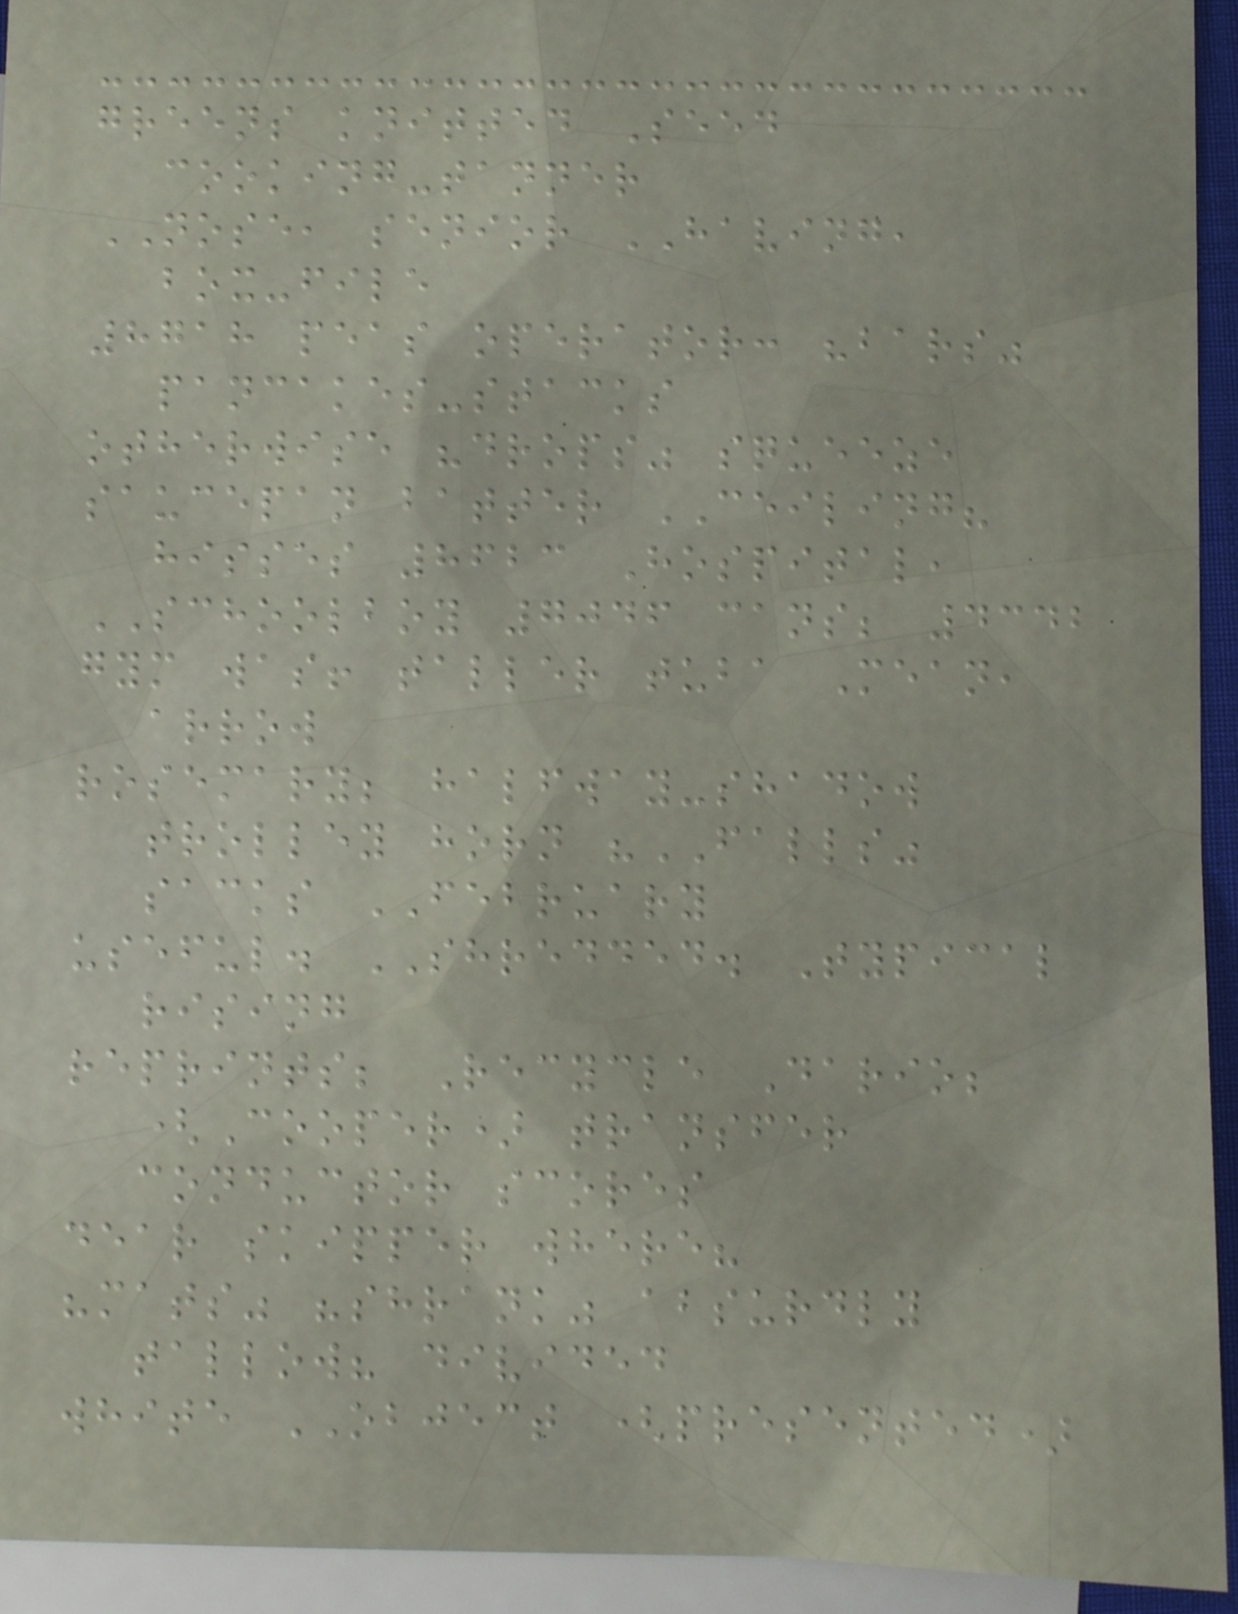greens knitted Seed
cooking-tanner
NOSE, senior HAVING,
box-file
8718 peas operator: "bars"
pancakes-stacks
otherwise "drops" squeeze
saucepan batter CEILING?
hisses 8623 Hospital,
SCHOOLBOY 7046 cans; 4342
gym was! taller tuba Mean,
arrow
rosemary; halfway-shadow
trolley horn "FALLS"
sacks FEBRUARY
useful. SHREDDED. Typical
rising
reprints; Recycle Dario;
(Cooper) transfer
conductor scores
dear skipper where?
"mats" "shrank" absurdly
tallow? divided
white OBJECT (presented)
